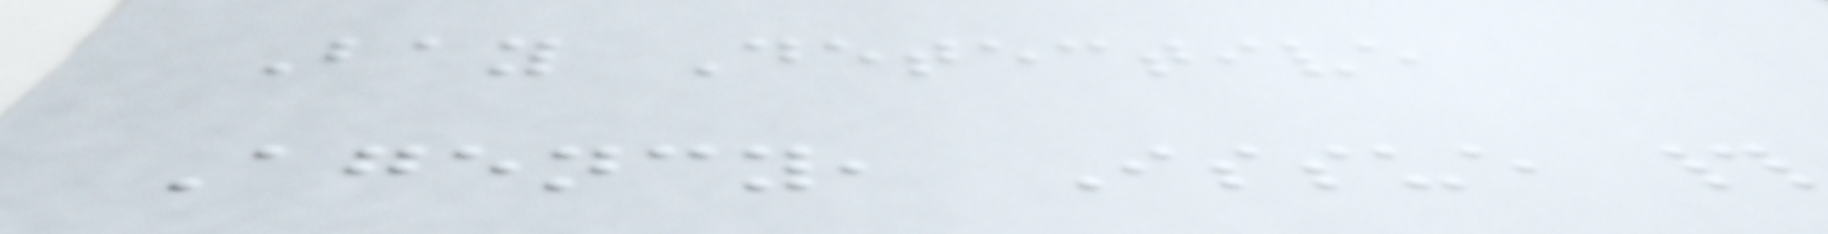Bay Detective
Agency, Issue #
